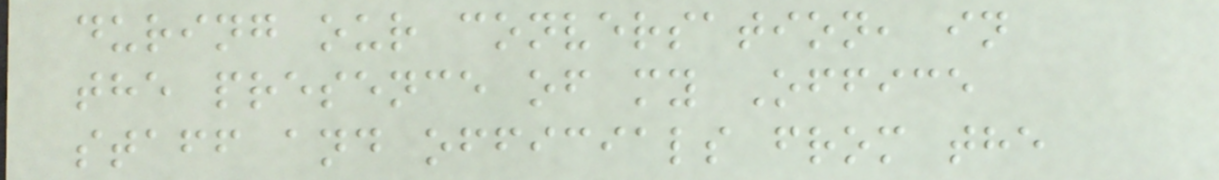during our conversation, in
the presence of my Office
staff and officials from the
